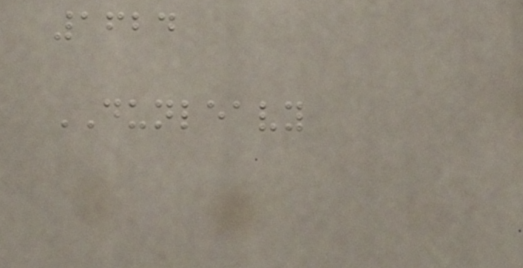1624
DUNLEAVY
